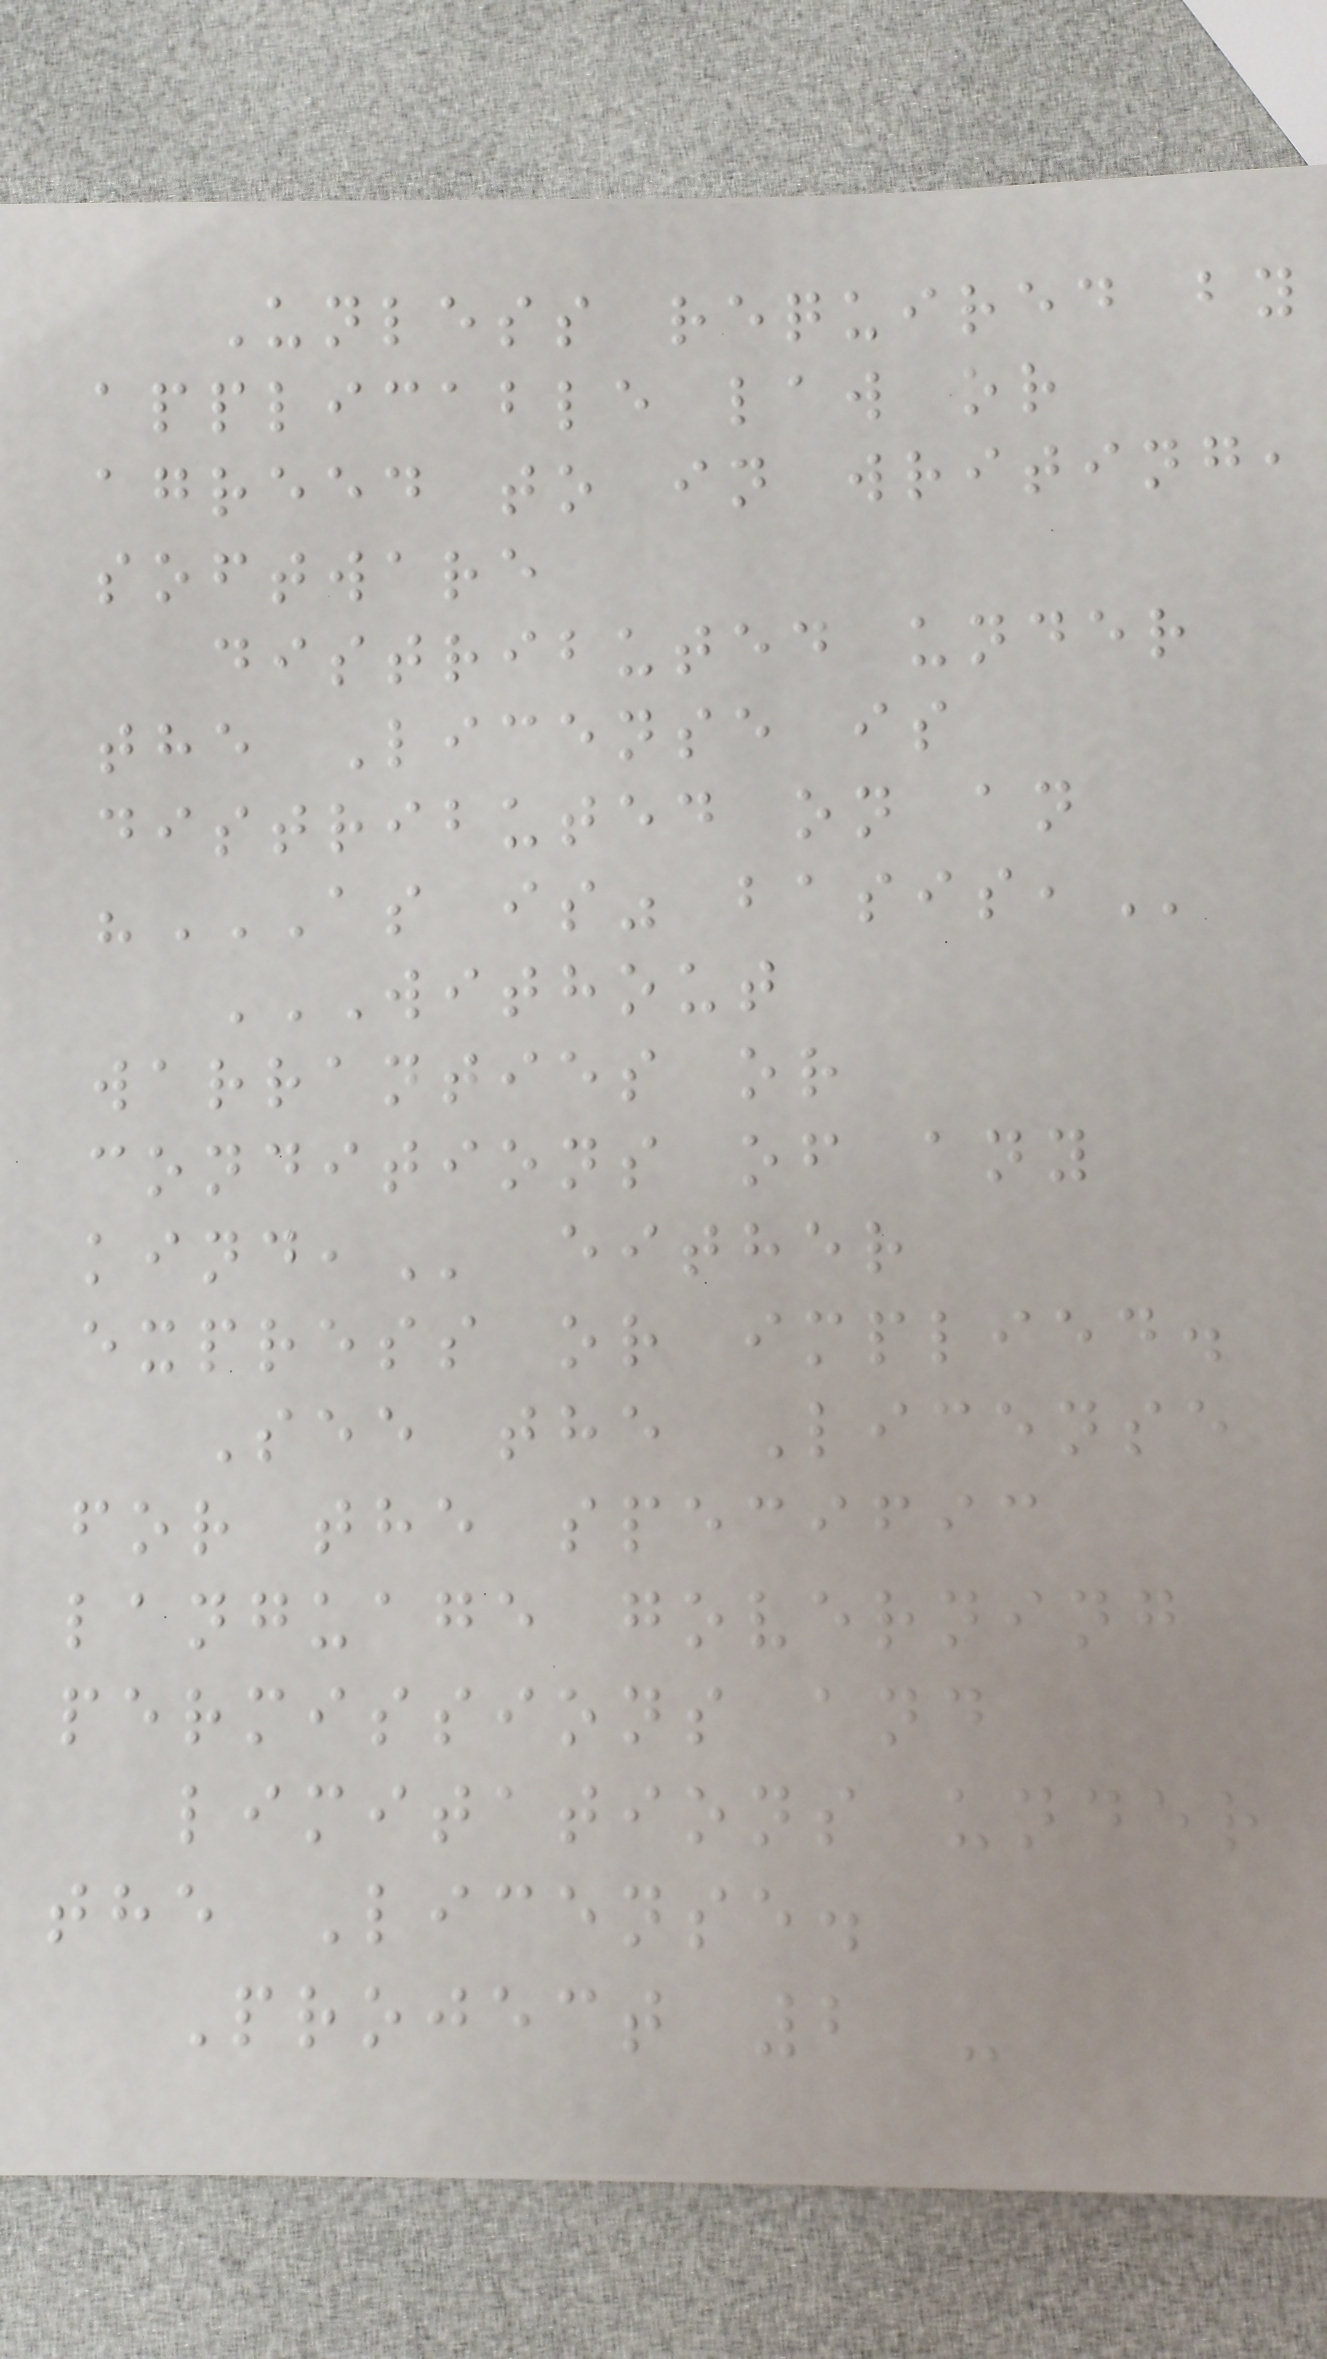Unless required by
applicable law or
agreed to in writing,
software
distributed under
the License is
distributed on an
"AS IS" BASIS,
WITHOUT
WARRANTIES OR
CONDITIONS OF ANY
KIND, either
express or implied.
See the License
for the specific
language governing
permissions and
limitations under
the License.
Project 2 -
